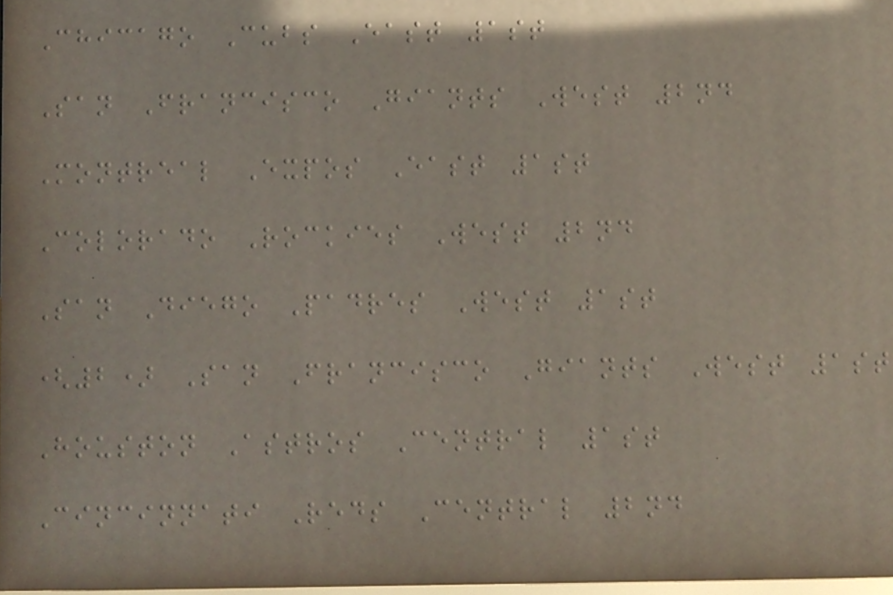Chicago Cubs East 1st
San Francisco Giants West 2nd
Montreal Expos East 1st
Colorado Rockies West 2nd
San Diego Padres West 1st
(2) San Francisco Giants West 1st
Houston Astros Central 1st
Cincinnati Reds Central 2nd
